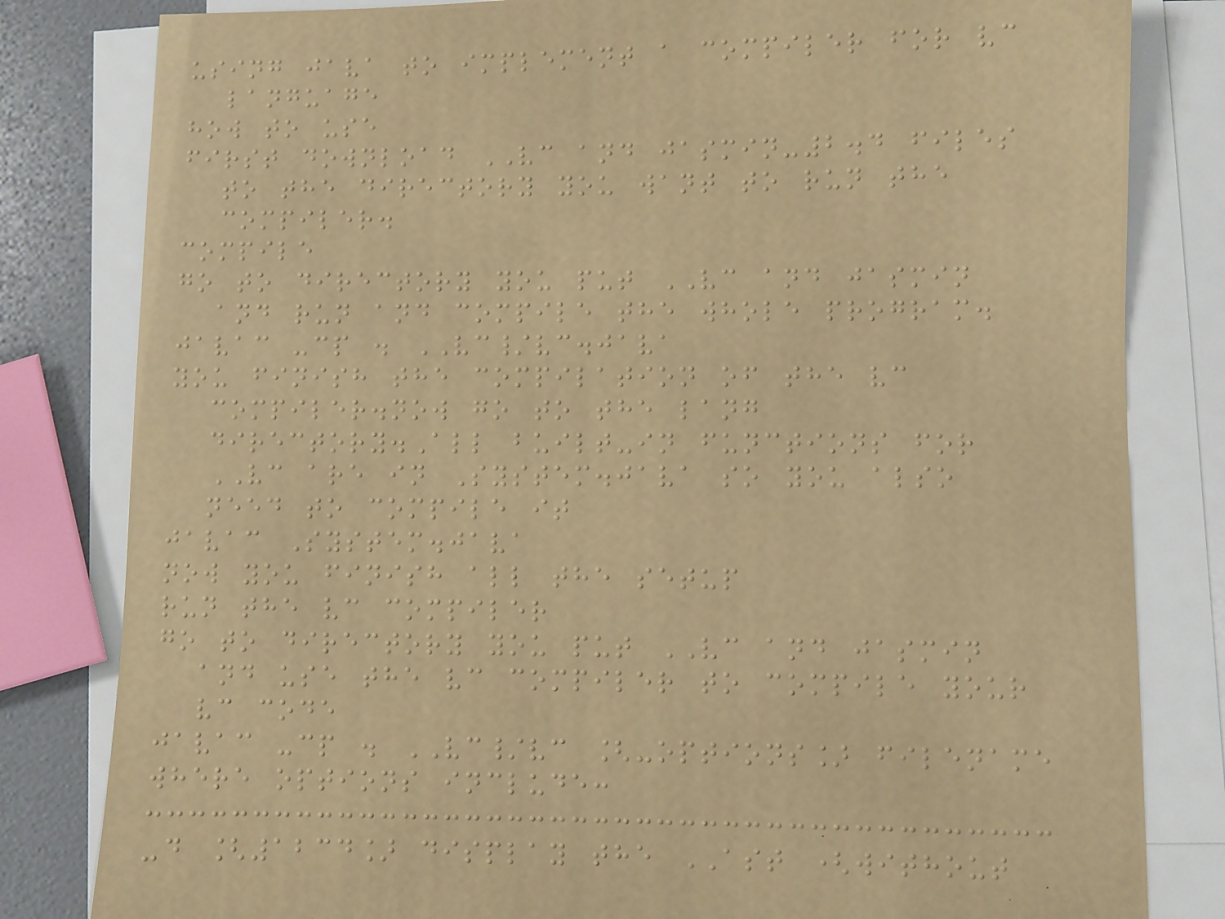using java to implement a compiler for vc
language
how to use
first download VC and jasmin-2.4 files
to the directory you want to run the
compiler.
compile
go to directory you put VC and jasmin
and run and compile the whole program.
javac -cp . VC/vc.java
you finish the compilation of the vc
compiler.now go to the lang
directory.All built-in functions for
VC are in System.java so you also
need to compile it
javac System.java
now you finish all the setup
run the vc compiler
go to directory you put VC and jasmin
and use the vc compiler to compile your
vc code
javac -cp . VC/vc [-options] filename
where options include:
-d [1234] display the AST (without
